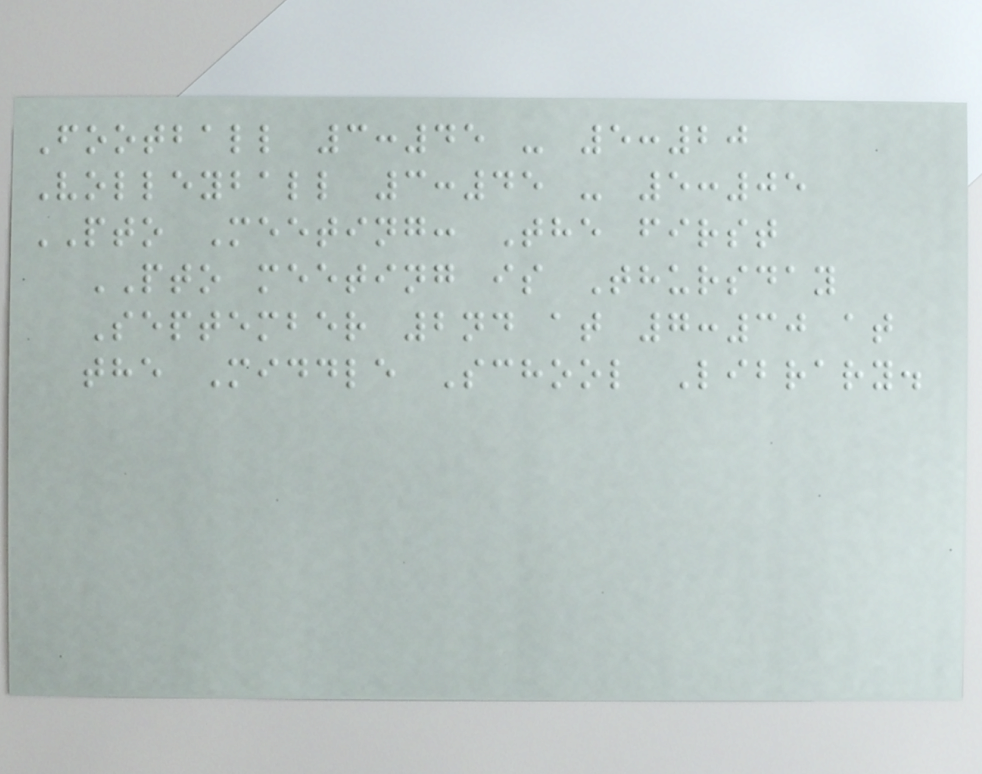Football 3:45 - 5:20
Volleyball 3:45 - 5:05
PTO Meeting: The first
PTO meeting is Thursday
September 2nd at 7:30 at
the Middle School Library.
